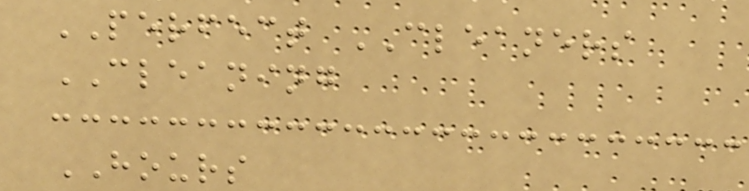PERFECT CLEANERS
CLEANING
HOURS
